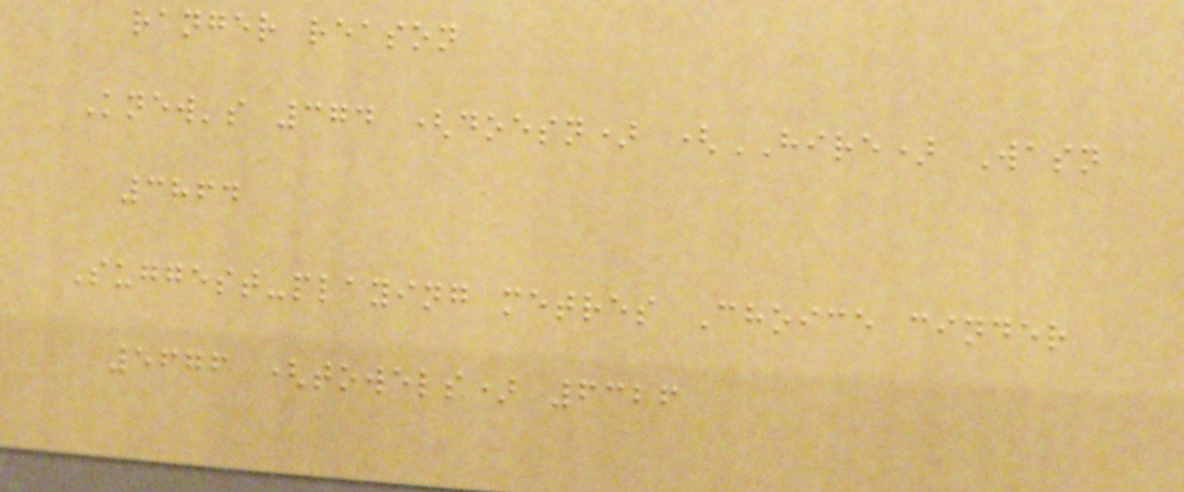ranger reason
Knew's 374 (doesn) (HIRE) Wasn
3864
Suggest-playing metres Choice cinder
5676 (towels) 6326
